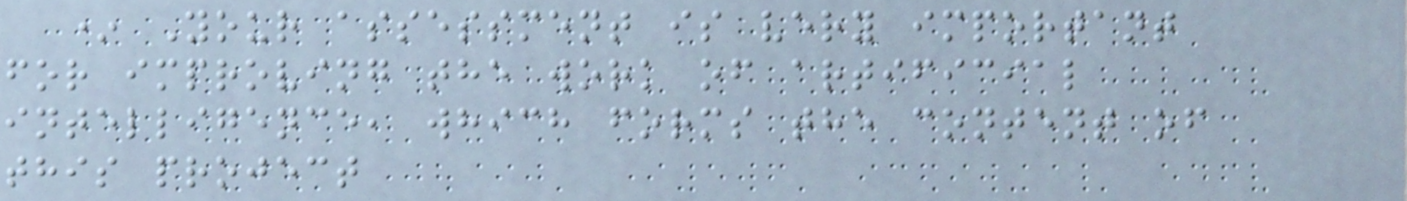* Your assessment is very important
for improving the work of artificial
intelligence, which forms the content of
this project
